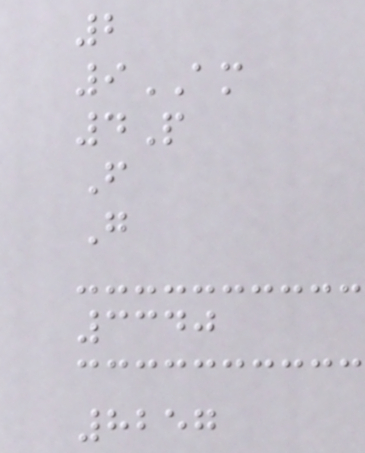2
9AM
4P
F
G
3340
8257
